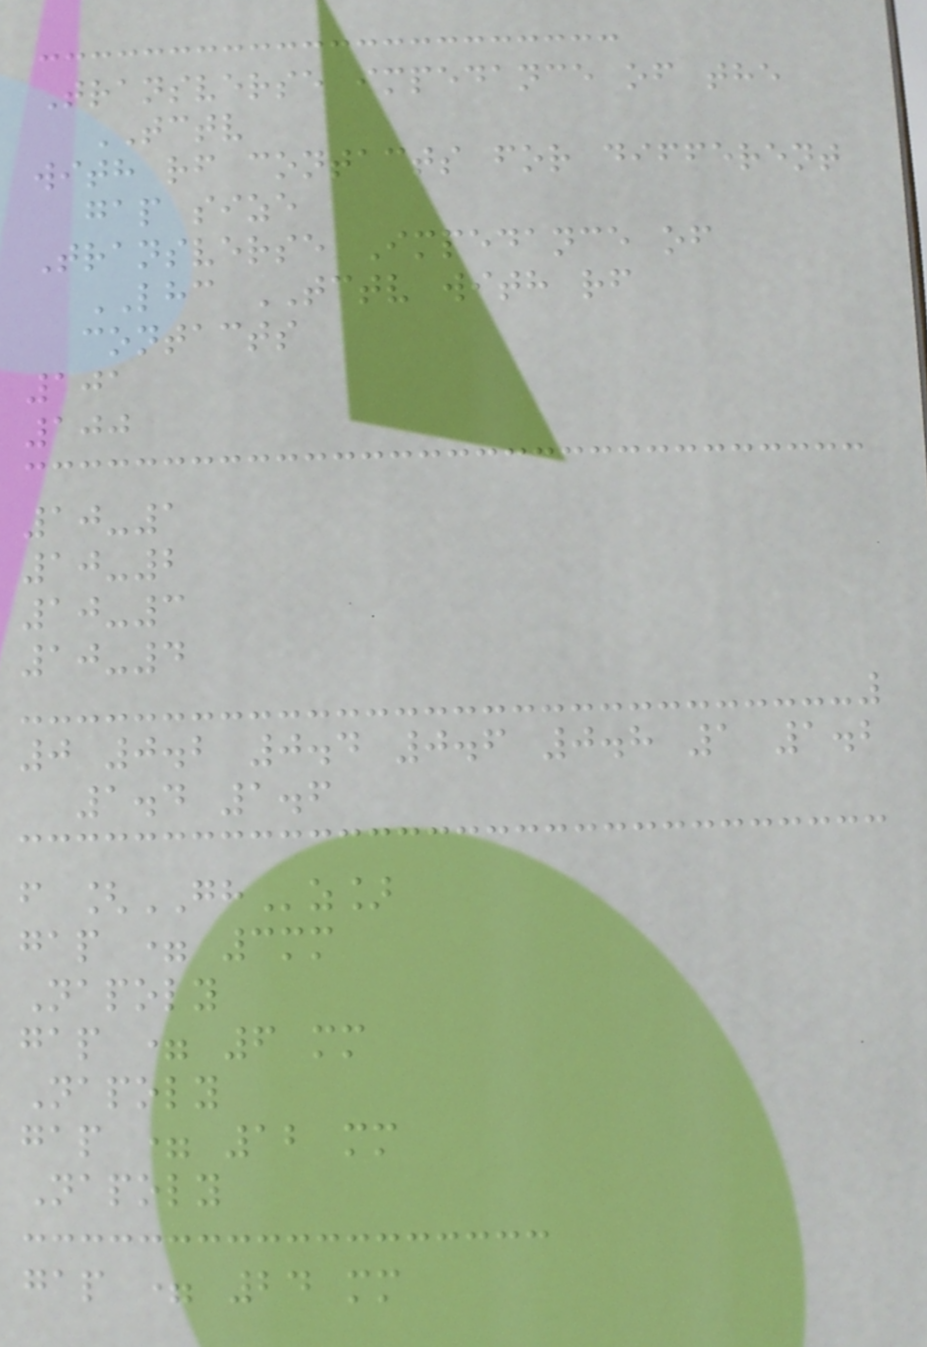Transverse impedance of the
TCTV
with rf contacts for different
gap size
Transverse Impedance of
LHC TCTV with rf
contacts
101
100
10-1
10-2
10-3
10-4
0 0.2 0.4 0.6 0.8 1 1.2
1.4 1.6
f [GHz]
gap = 3mm
Napoly
gap = 6 mm
Napoly
gap = 12 mm
Napoly
gap = 24 mm
